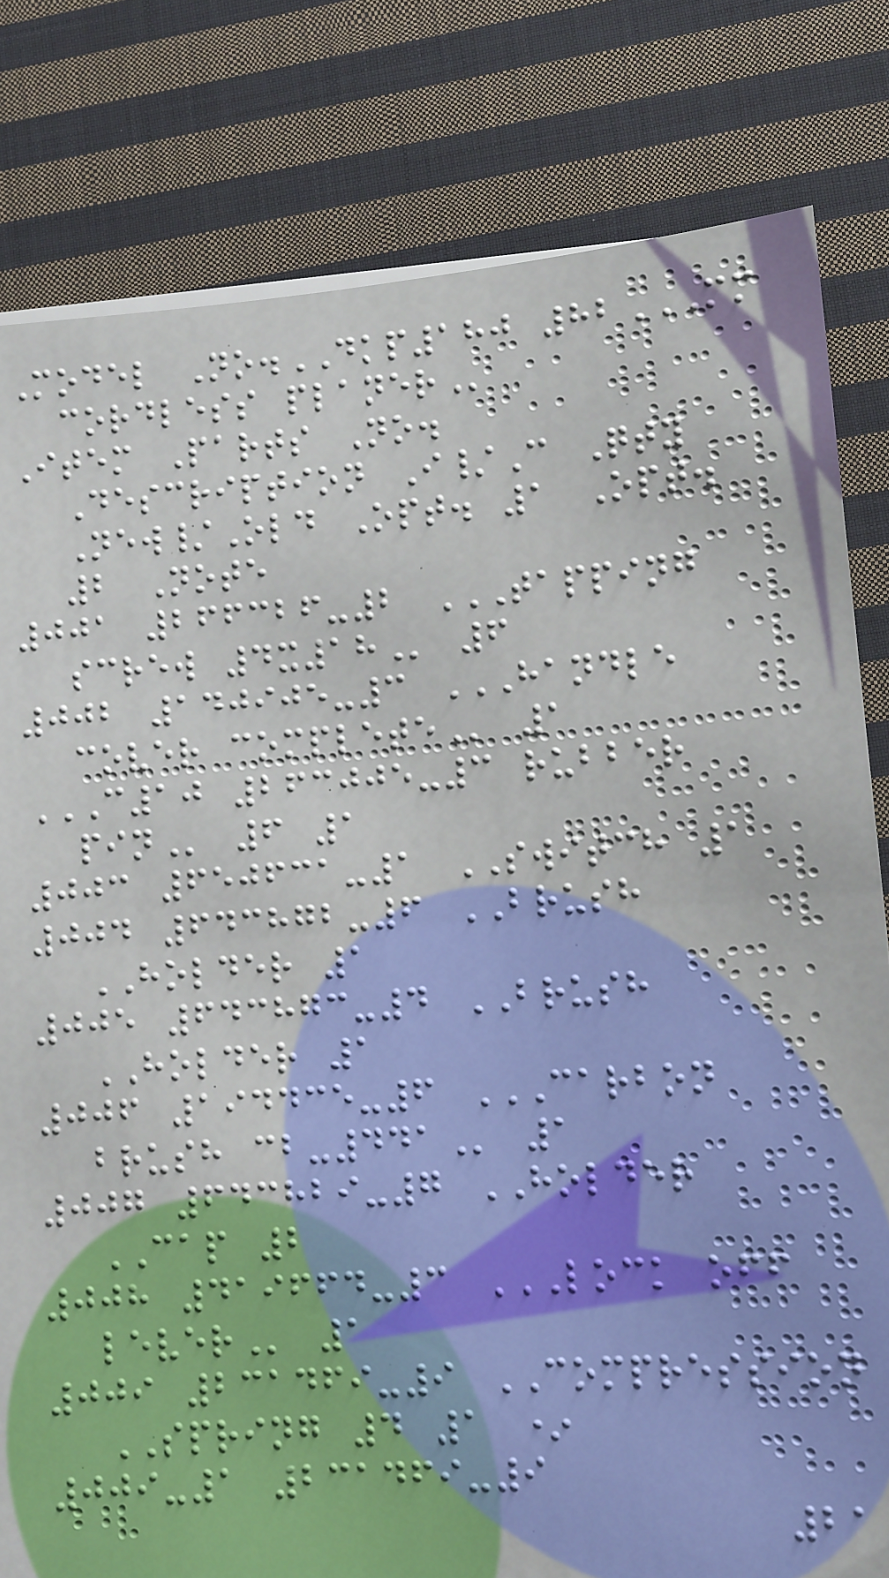Model No.DKP180 82MM
CORDLESS PLANER
Item Parts No.
Description I/C Qty
New/Old Opt. 1 Opt.
2 Note
001 266326-2 TAPPING
SCREW 4X18 6
002 140905-3 HANDLE
COVER COMPLETE 1
C10 263005-3 RUBBER
PIN 6 1
003 650631-1 SWITCH 1
004 643872-6 BRUSH
HOLDER 1
005 643873-4 BRUSH
HOLDER 1
006 194435-6 CARBON
BRUSH CB-441 1
007 643829-7 HOLDER
CAP 2
008 419664-3 LOCK OFF
LEVER 1
009 231469-9 COMPRESSION
SPRING 4 1 *
009-1 231469-9
21
